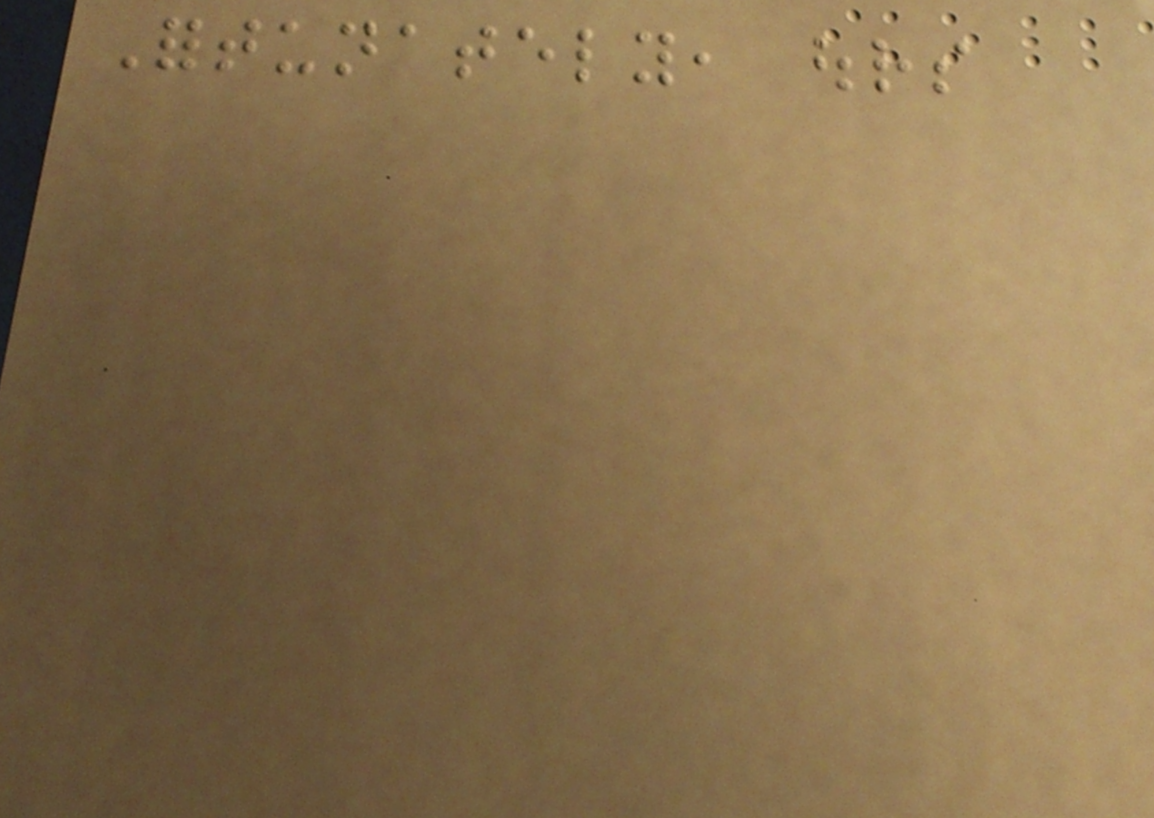Fortunately, ours
